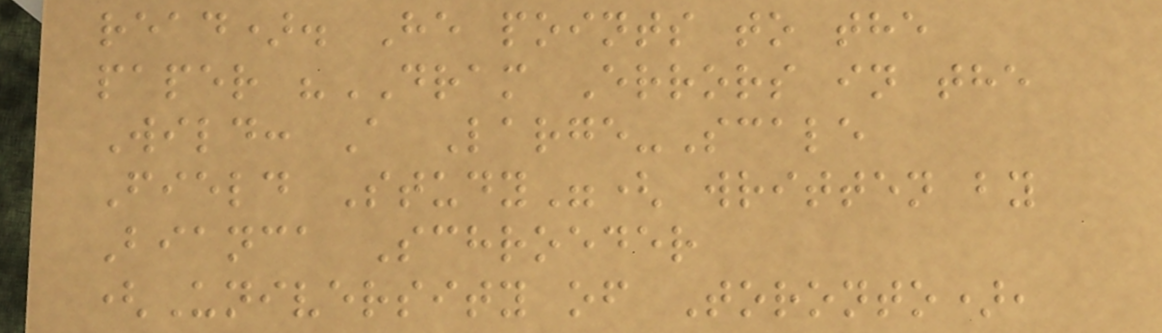read). He points to the
paper "DRAM Errors in the
Wild: A Large-Scale
Field Study"( written by
Bianca Schroeder
(University of Toronto),
